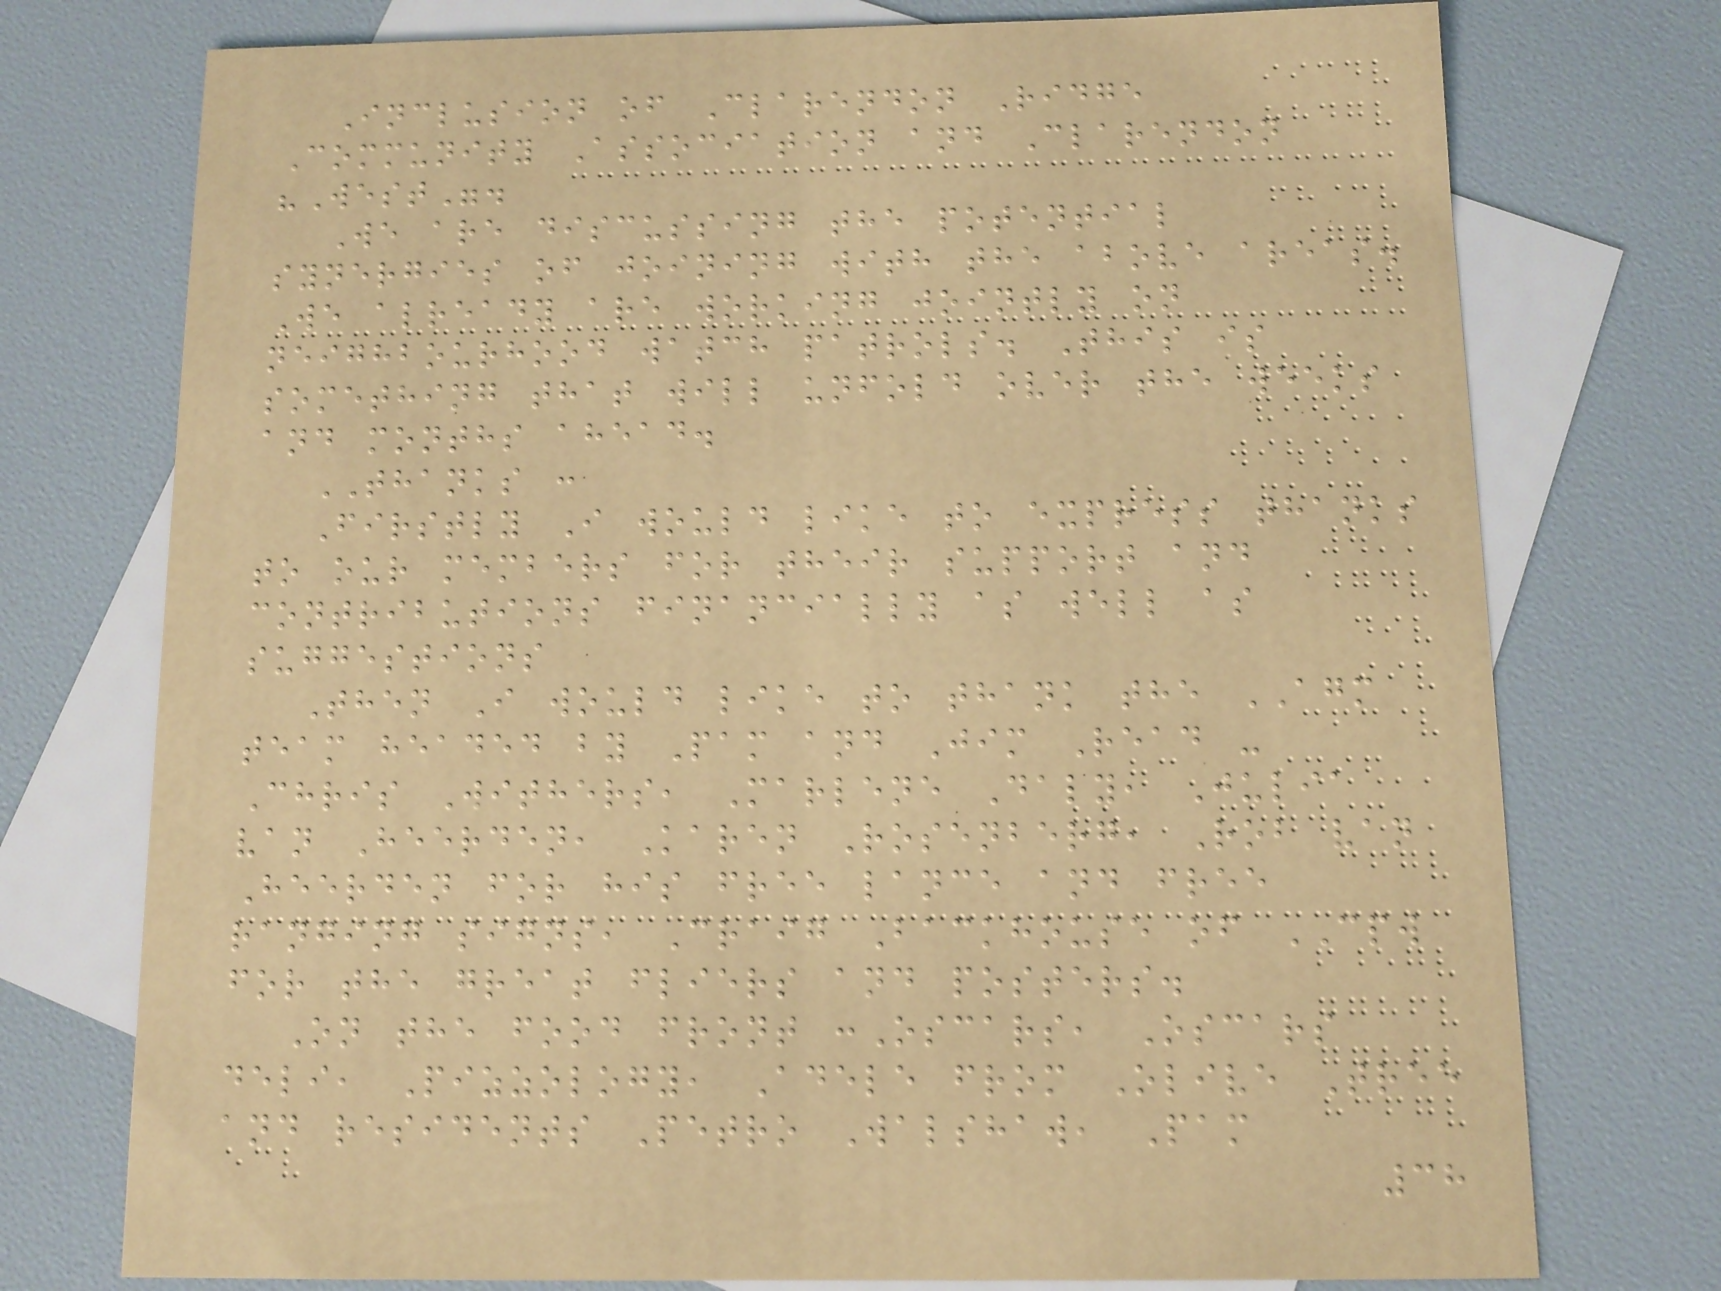Inclusion of Clarendon Ridge
Community Association and Clarendon
"West".
We are discussing the potential
synergies of joining with the above areas.
We already are working jointly on
neighbourhood watch patrols. This is
something that will unfold over the weeks
and months ahead.
THANKS :
Firstly I would like to express thanks
to our members for their support and
contributions financially as well as
suggestions
Then I would like to thank the AGM
team headed by Pam and Jim Read -
Chris Withers, Marlene Daly, Julia
van Heerden, Karen Rosenberg, Rob van
Heerden for his free lance and free
ranging signs, Craig Backhouse of CPW
for the great fliers and posters.
On the food front :Oscars, Oscars
deli, Pizzology, Adele from Olive Tree
and residents Petro Walshaw, Pam
38
